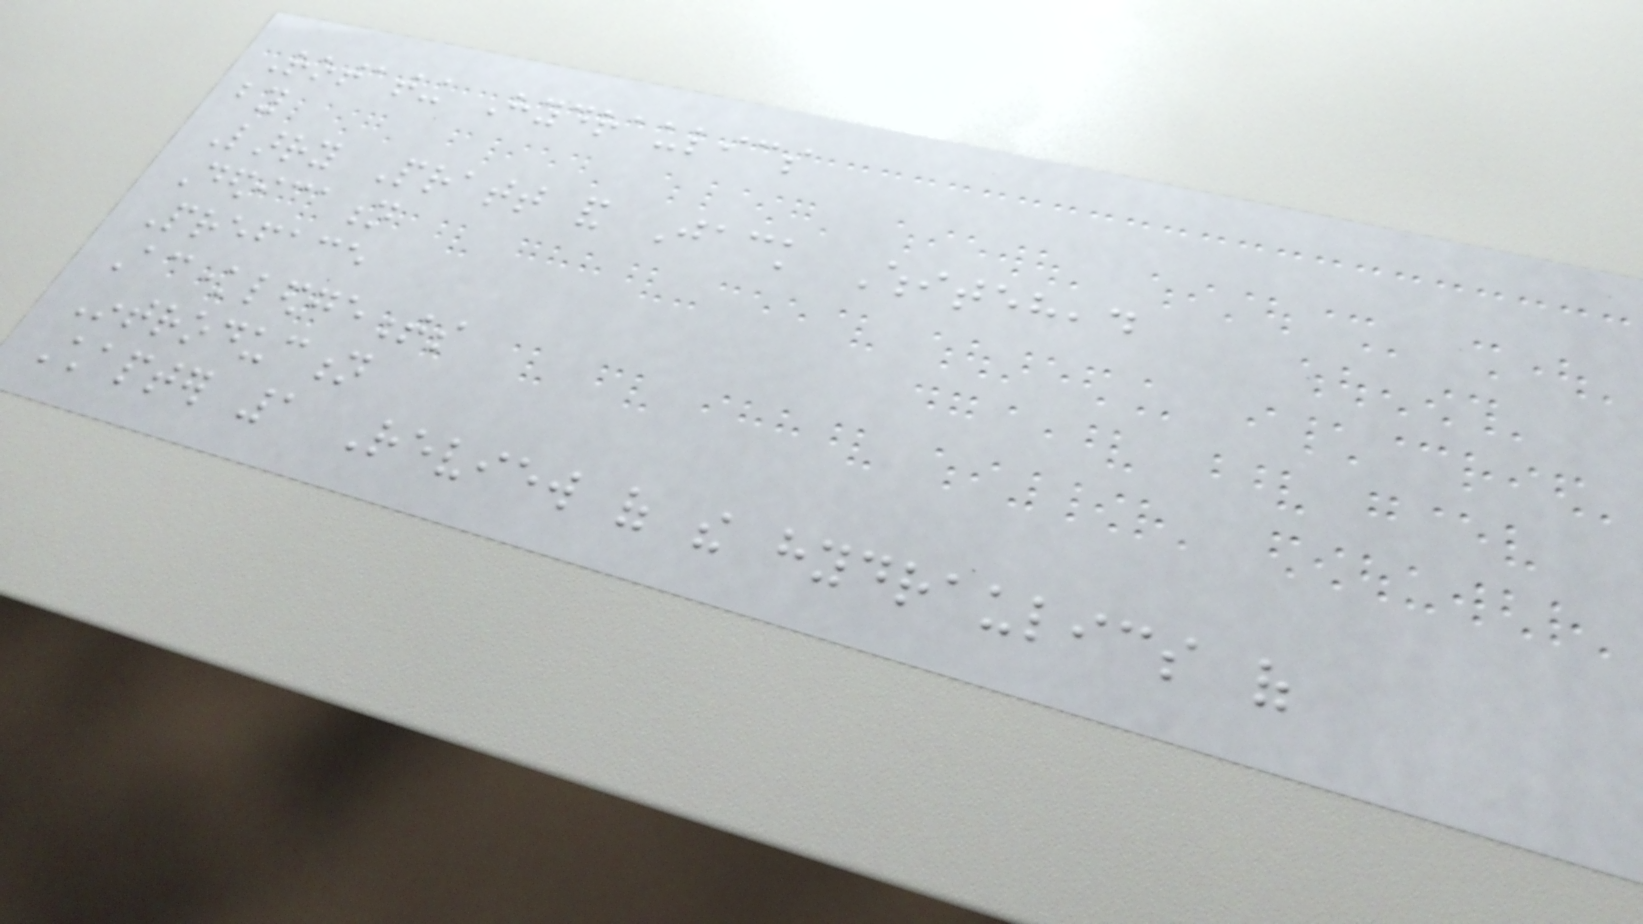Rotating Hydraulics
by
Larry Pratt and Jack Whitehead
Dedication
Preface
Acknowledgements
Introduction
Chapter 1 Review of the hydraulics of
